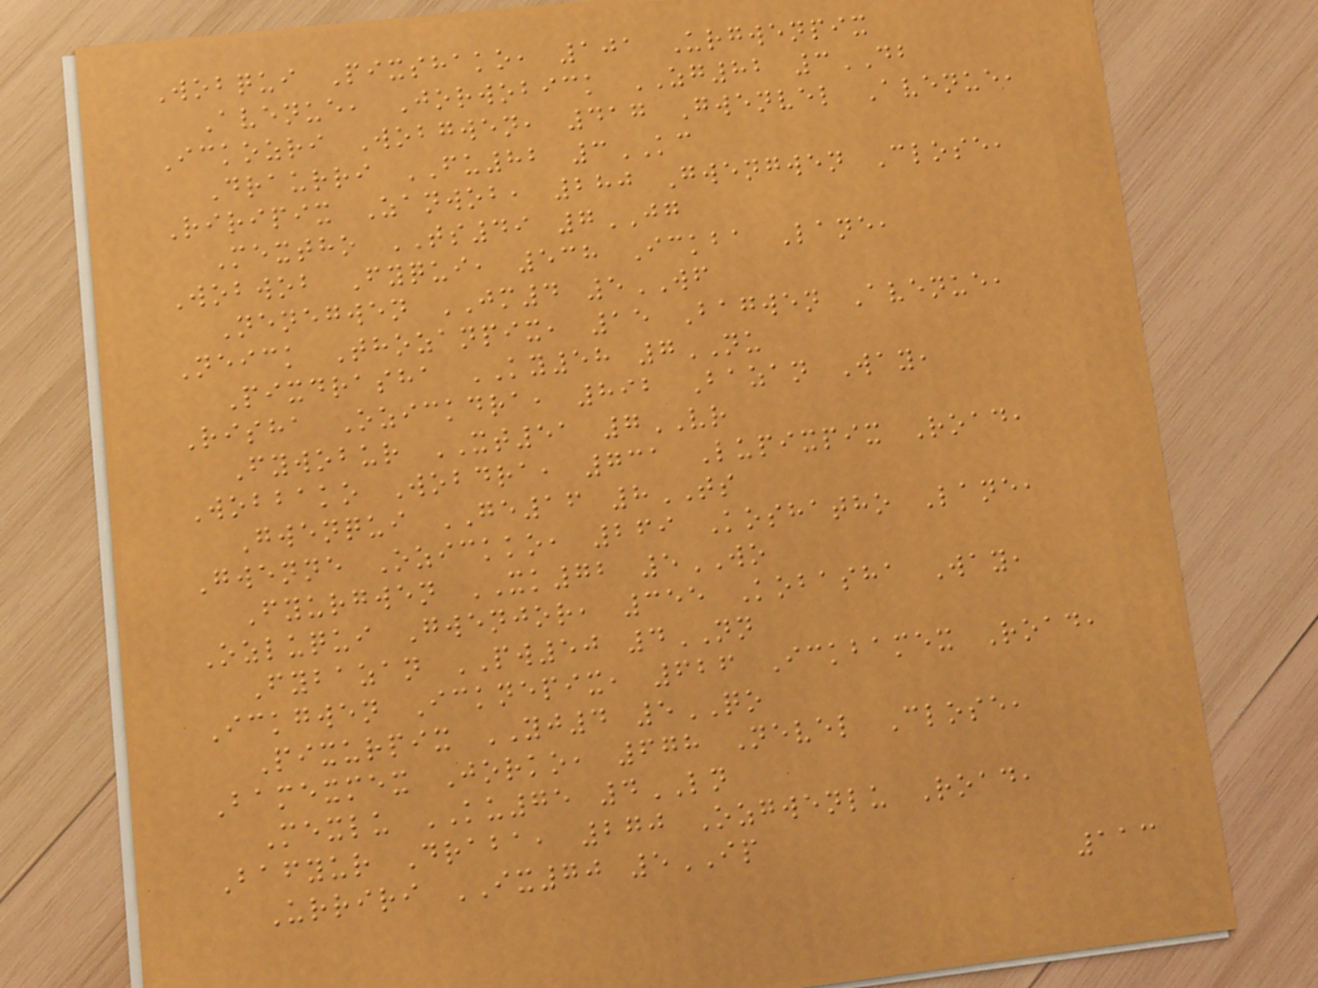Wobqui Pixshako, 101 Urgwenpix
Avenue, Jorwobick ZG82 3DB
Ickozri Wobgwen, 417 Gwenvel Avenue,
Draurri FU82 3KC
Riripix Zanwob, 280 Gwengwen Close,
Mextho TS49 7JG
Wobwob Fyqui, 538 Ickba Lane,
Nenegwen JM4 5WF
Neick Thozanpix, 15 Bagwen Avenue,
Pixdrasha KY58 7NU
Risha Ozickdra, 892 Bazan Way,
Fywobur XT51 7VR
Wobbako Wobdra, 731 Lupixpix Road,
Gwenqui GE16 8TS
Gwenne Ozickko, 269 Koshatho Lane,
Fyurgwen XK72 5WO
Ozluqui Gwenjor, 355 Kobasha Way,
Fybazan PW50 4NN
Ickgwen Icknepix, 626 Ickbamex Road,
Pixurpix YJ4 5QO
Bamexmex Jorko, 678 Nevel Close,
Mexlu KU75 4LN
Bafyur Draba, 270 Ozgwenlu Road,
Urriri IX70 5IP
113
